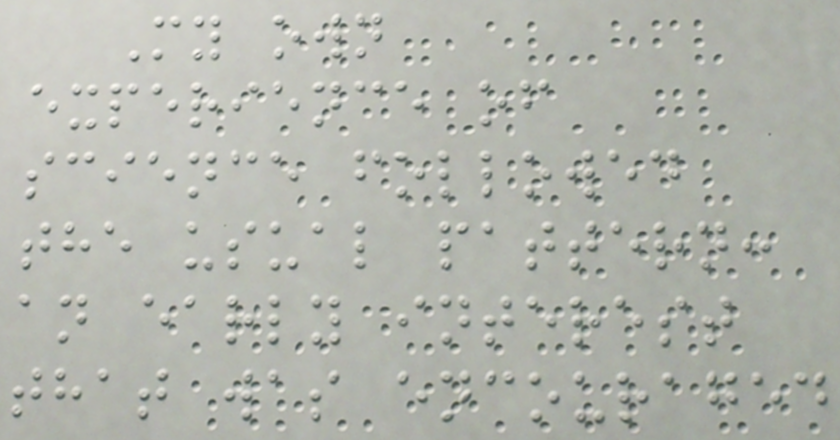My own
experience of
science followed
the usual pattern:
an early interest
that was encouraged
